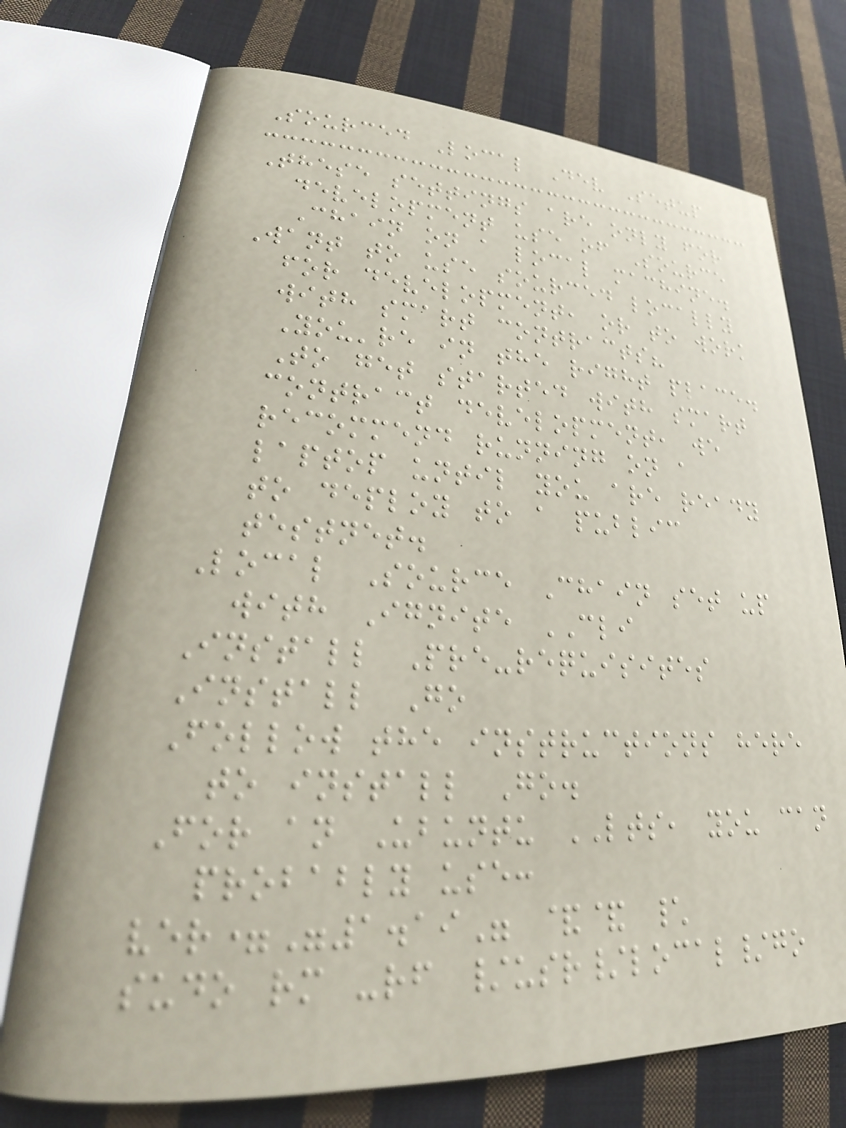Sourced Local Dev Setup
These settings are only for
development use of Source
Chain on a local machine.
Want to use sourced locally
for development, or to work
with smart contracts?
You're in the right place.
To get started with smart
contract development, we
recommend running on a
laptop until you are ready
to deploy to a public
testnet.
Local Source Chain set up
with Ignite CLI
Install Pre-requisites
Install Go
Follow the instructions here
to install Go.
For an Ubuntu LTS, you can
probably use:
ver="1.19" && \
sudo rm -rf /usr/local/go
